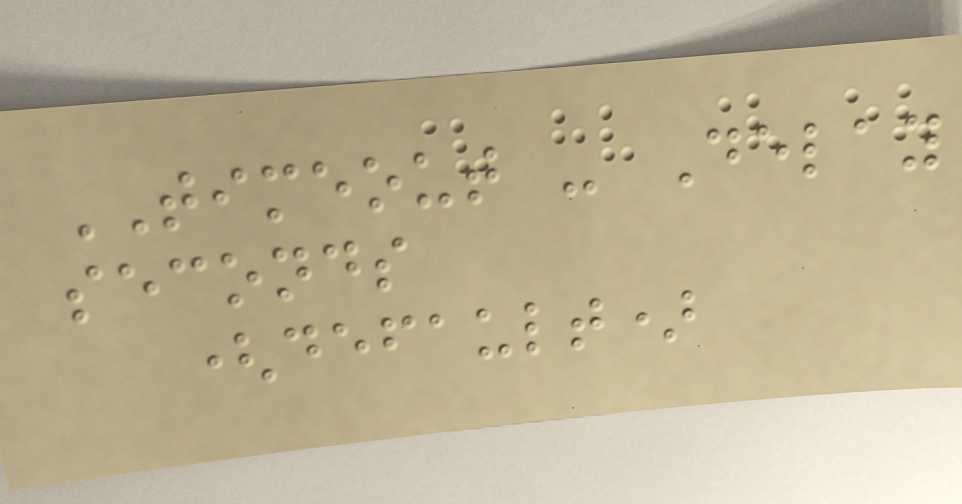TIMEOUT - Delay
seconds
(default)
